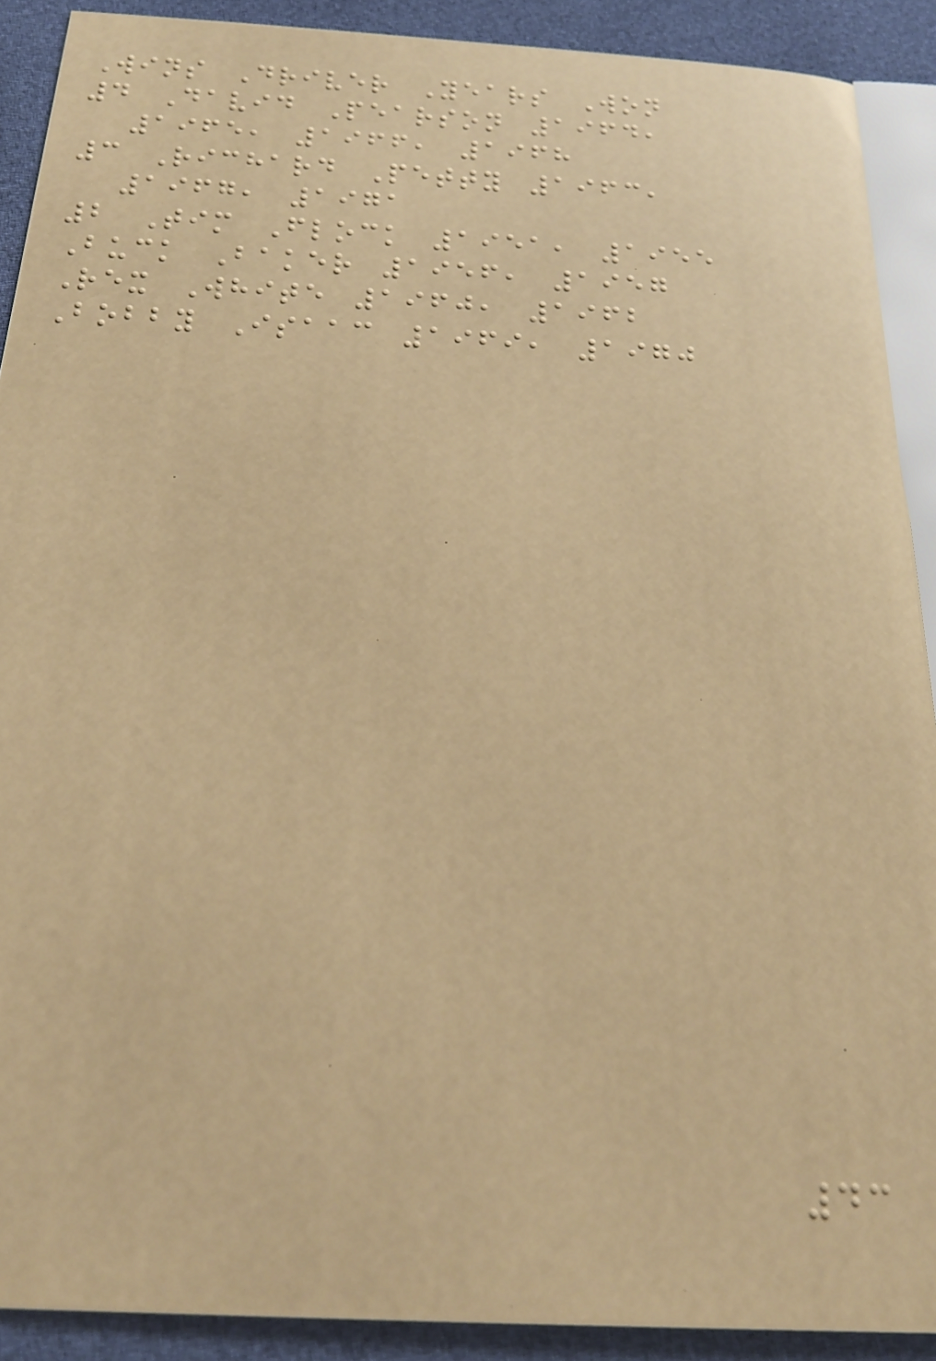Wins Driver Years Won
4 David Pearson 1964,
1965, 1966, 1968
3 Richard Petty 1963,
1967, 1971
2 Tim Flock 1951, 1955
Buck Baker 1956, 1957
Rex White 1960, 1962
Bobby Isaac 1969, 1970
43
